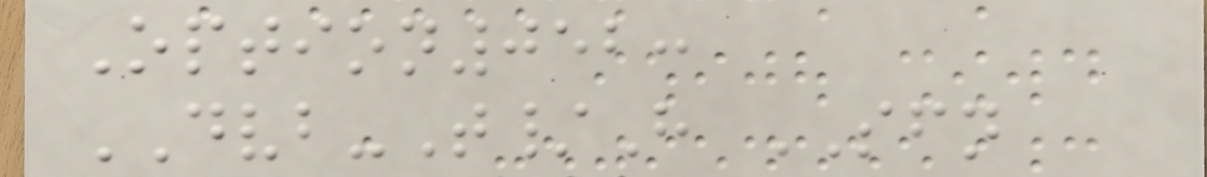Option052:
DVB-T/H SFN
